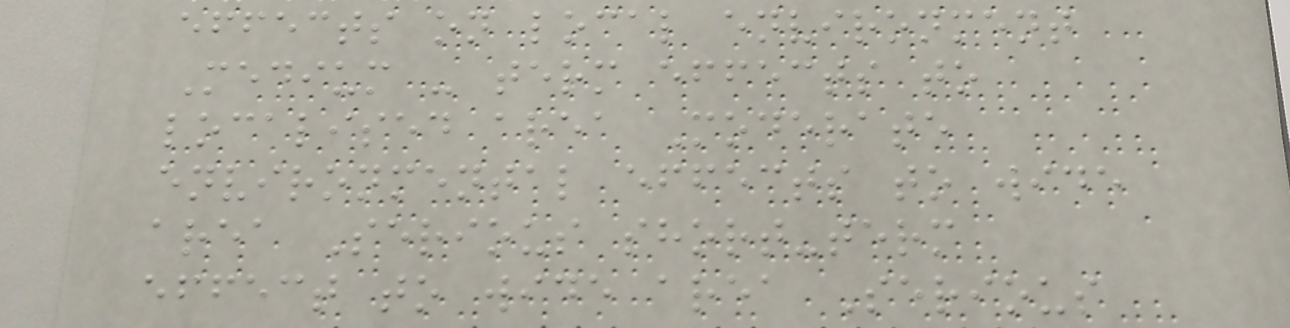effects on local environment
Medium - term effects to
localised area Moderate
environmental effects to wide
area Serious short-term
effect to wide area Serious
